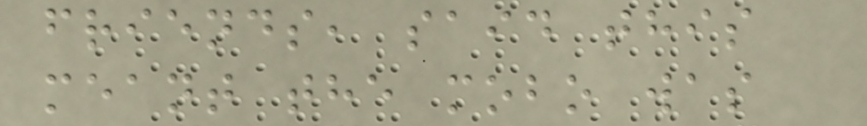friends, said this
meant the mobo was
